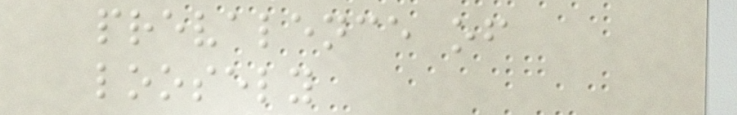prevalence of
loosely
